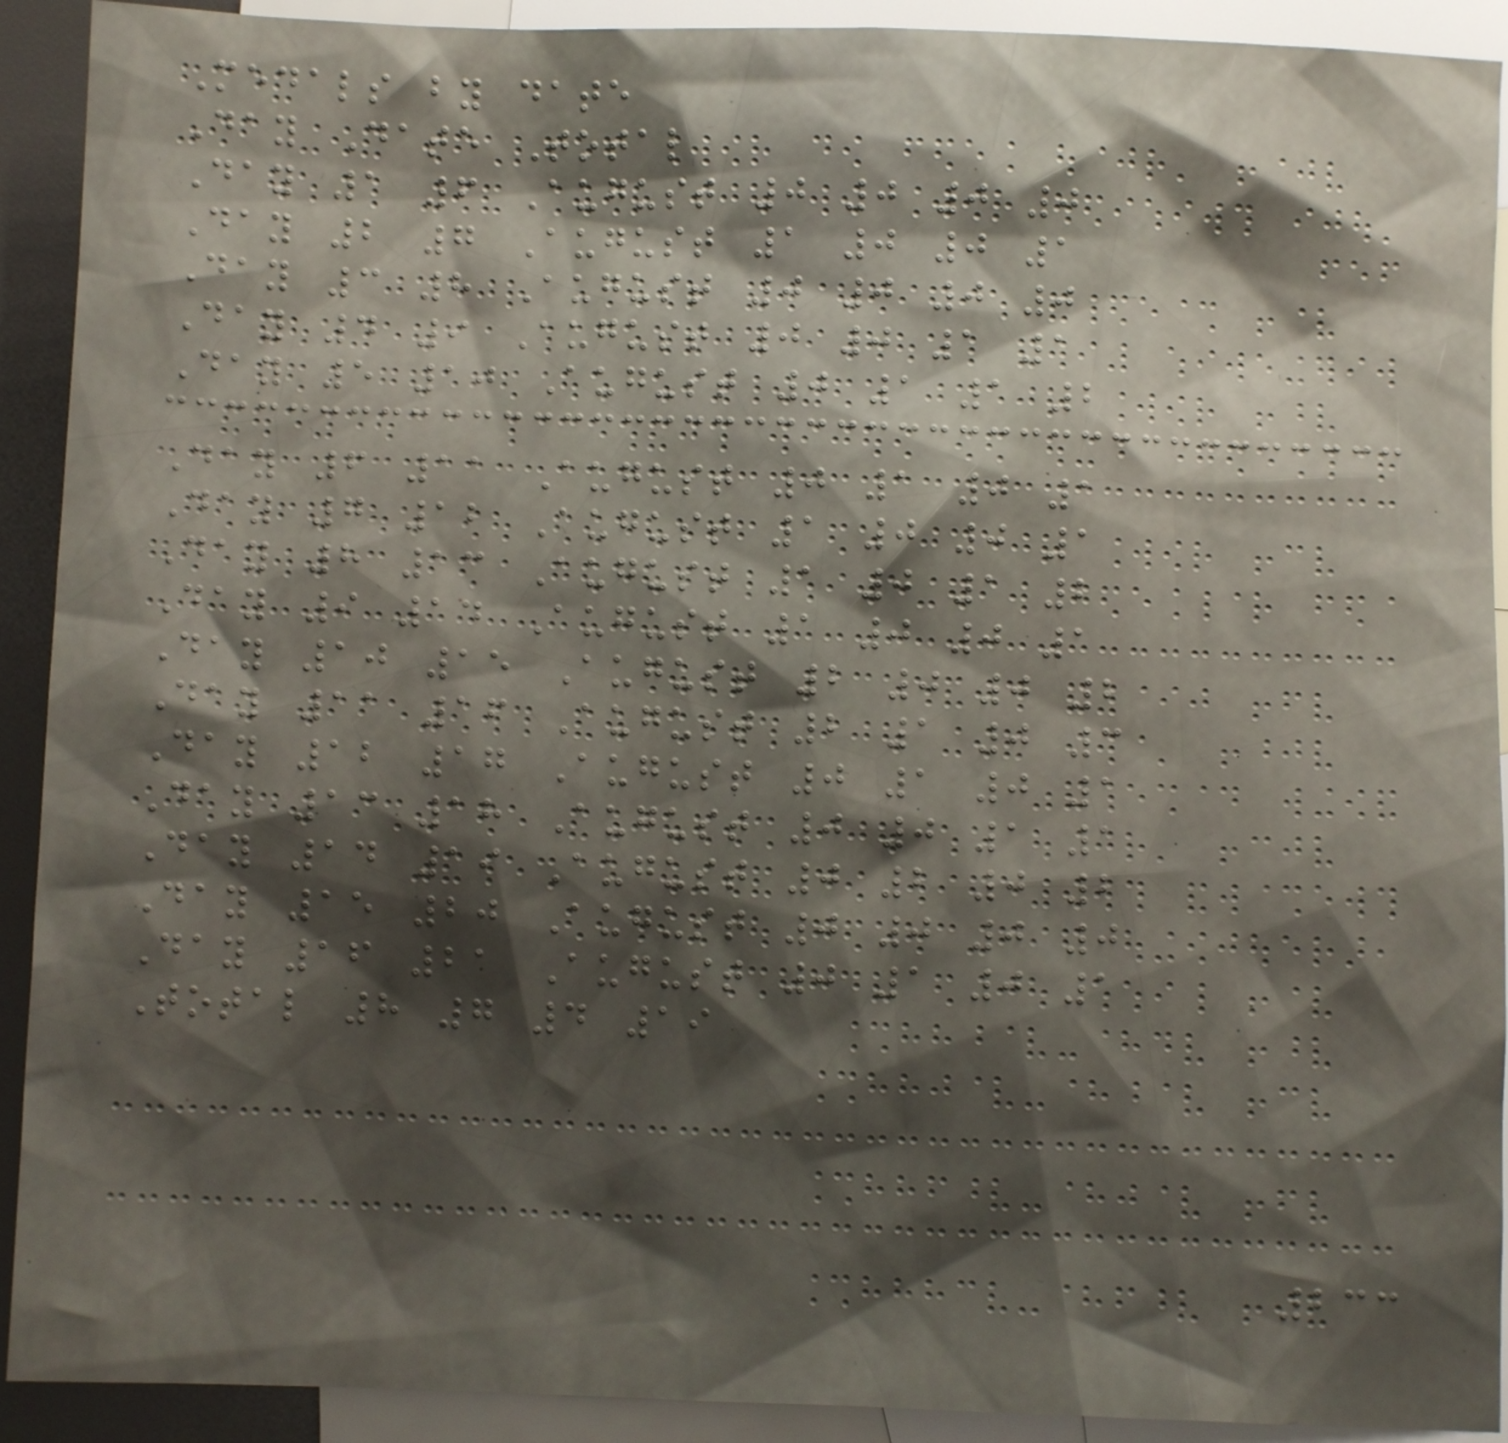Medals by date
Day Date Total
Day 1 6 August 0 0 0 0
Day 2 7 August 1 0 0 1
Day 3 8 August 0 0 0 0
Day 4 9 August 0 0 1 1
Day 5 10 August 0 1 1 2
Day 6 11 August 0 1 0 1
Day 7 12 August 1 0 0 1
Day 8 13 August 1 0 1 2
Day 9 14 August 1 0 0 1
Day 10 15 August 2 0 0 2
Day 11 16 August 2 1 0 3
Day 12 17 August 0 1 0 1
Day 13 18 August 0 0 1 1
Day 14 19 August 0 2 0 2
Day 15 20 August 0 0 0 0
Day 16 21 August 0 1 0 1
Total 8 7 4 19
233
